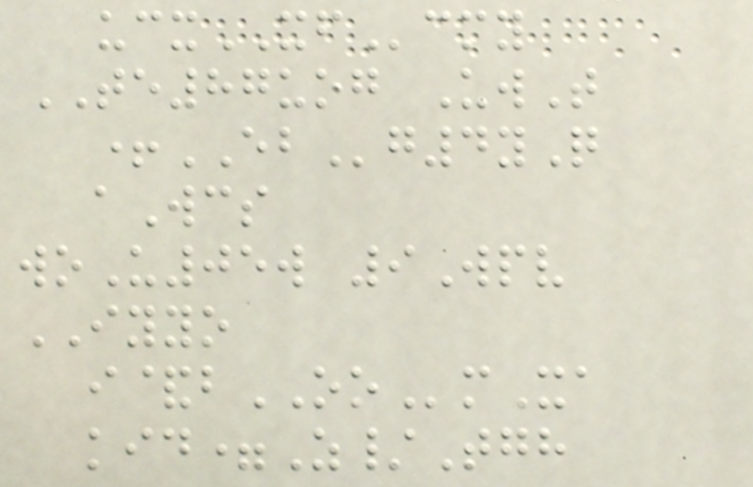ucxXFcmy
TE87uog UwT
+EBg4yQ
aWcs
woU05w 9Wpv
IYYO
i&bOOmXa
kid=Z/Tgh
